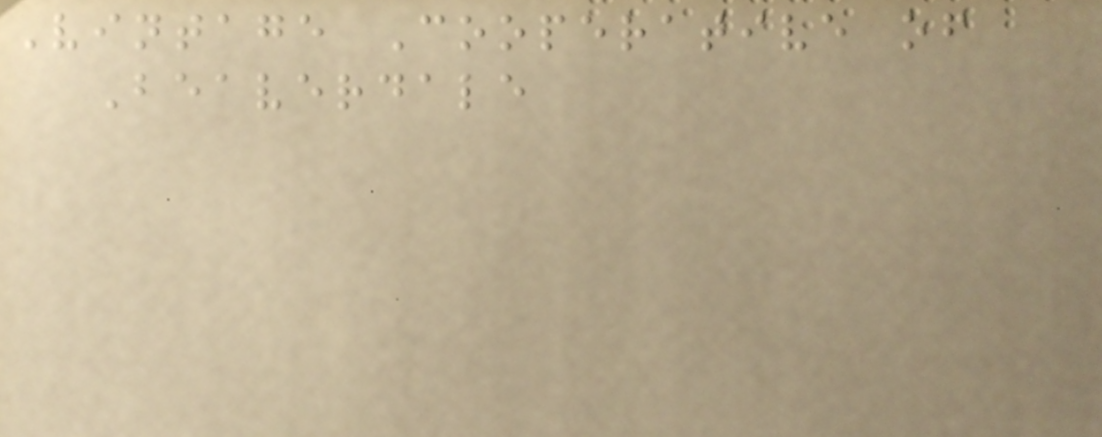Vintage Cooperative of
Beaverdale
